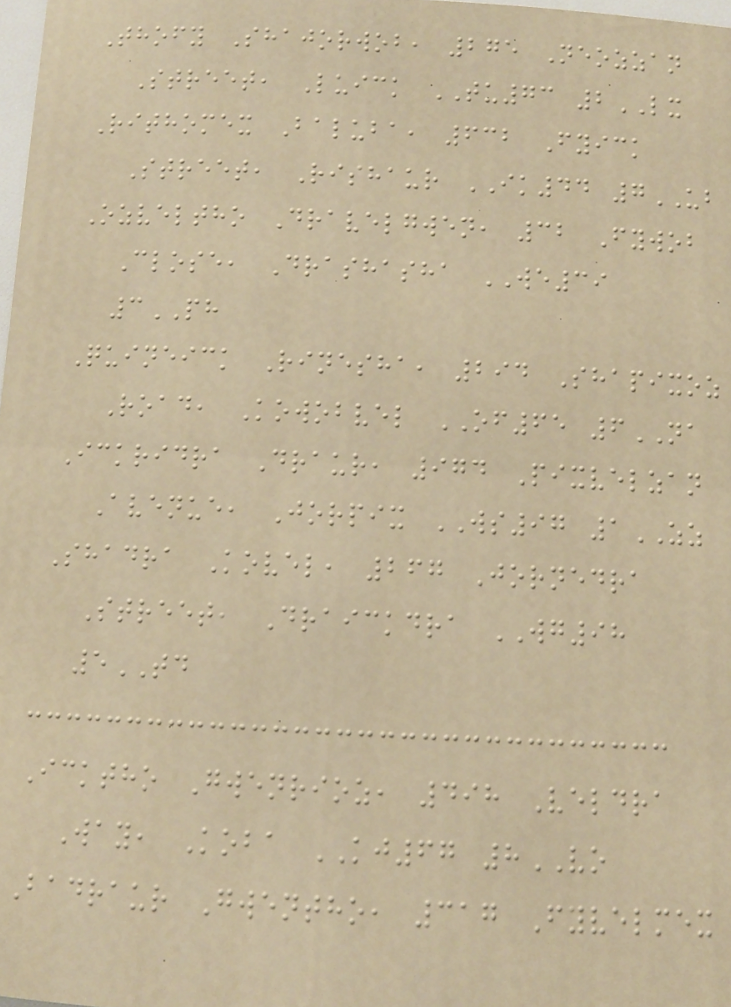Thofy Shajorwob, 275 Neozzan
Street, Luick TU73 2LX
Rithomex Baluba, 632 Fyick
Street, Rishaur IK44 7UB
Ozveltho Dravelgwen, 32 Fywob
Close, Drashasha WE39
3PH
Quineick Rinesha, 294 Shapixoz
Road, Kowobvel OF65 6NA
Ickridra Draur, 974 Pixvelzan
Avenue, Jorpix WS97 1ZZ
Shadra Kovel, 267 Jornedra
Street, Draickdra WG98
5TD
Icktho Gwenrioz, 498 Veldra
Way, Koba KJ67 8VO
Badraur Gwentho, 317 Fyvelmex
